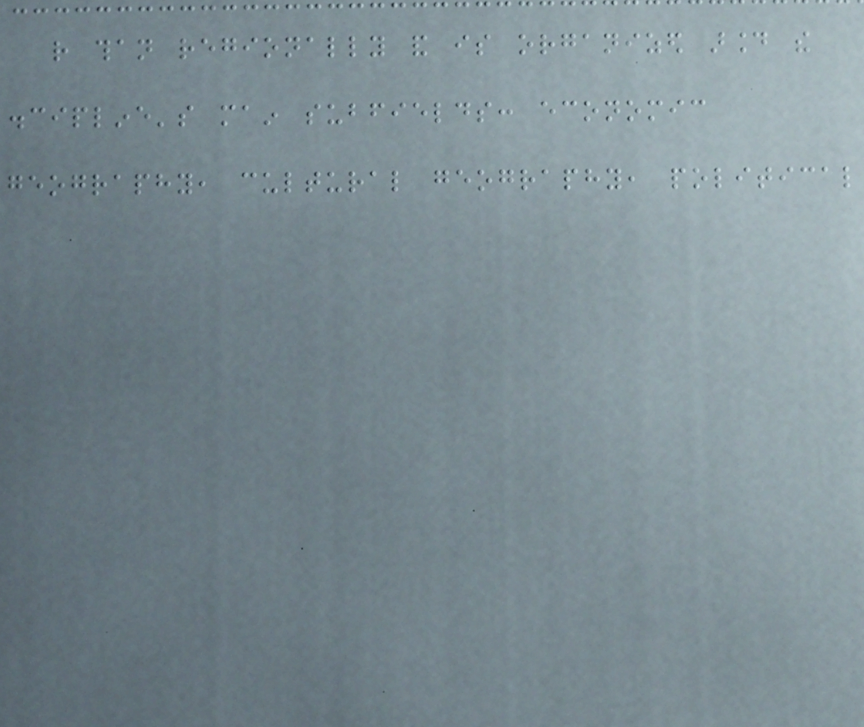rather than regionally and is organized around the
discipline's main subfields: economic
geography, cultural geography, political
